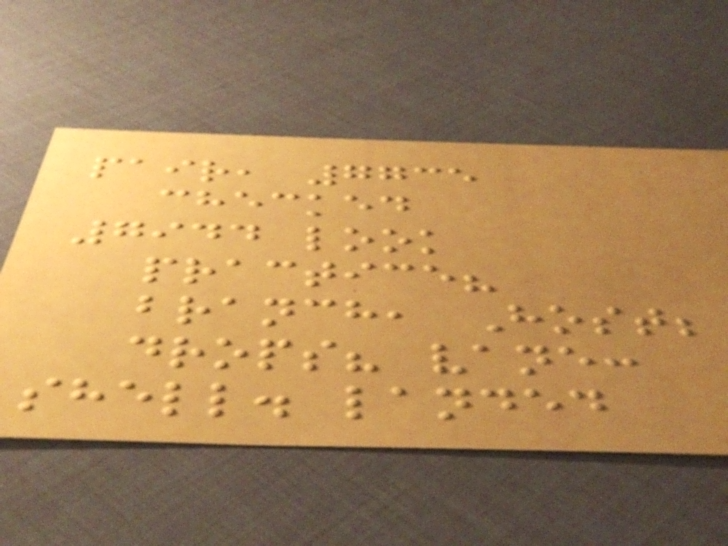pair, 7735
checked
7944 look
practice?
branch, Host;
drops? vane:
shell. landed
